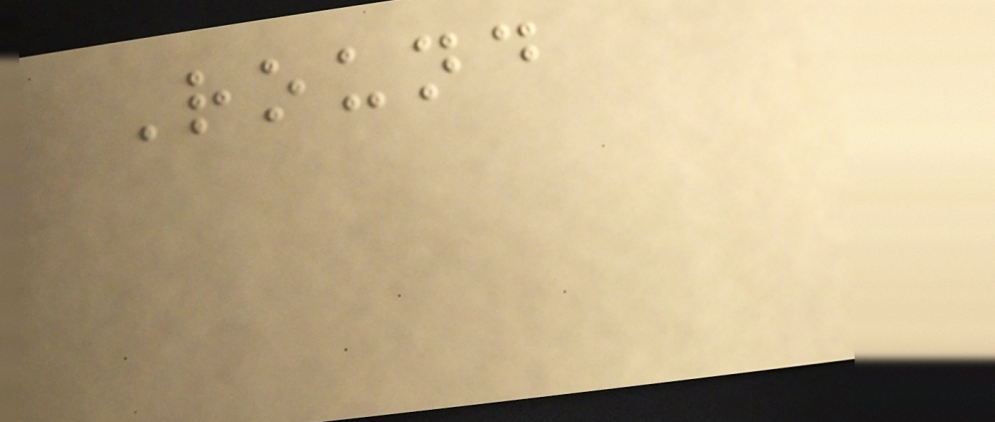Round
